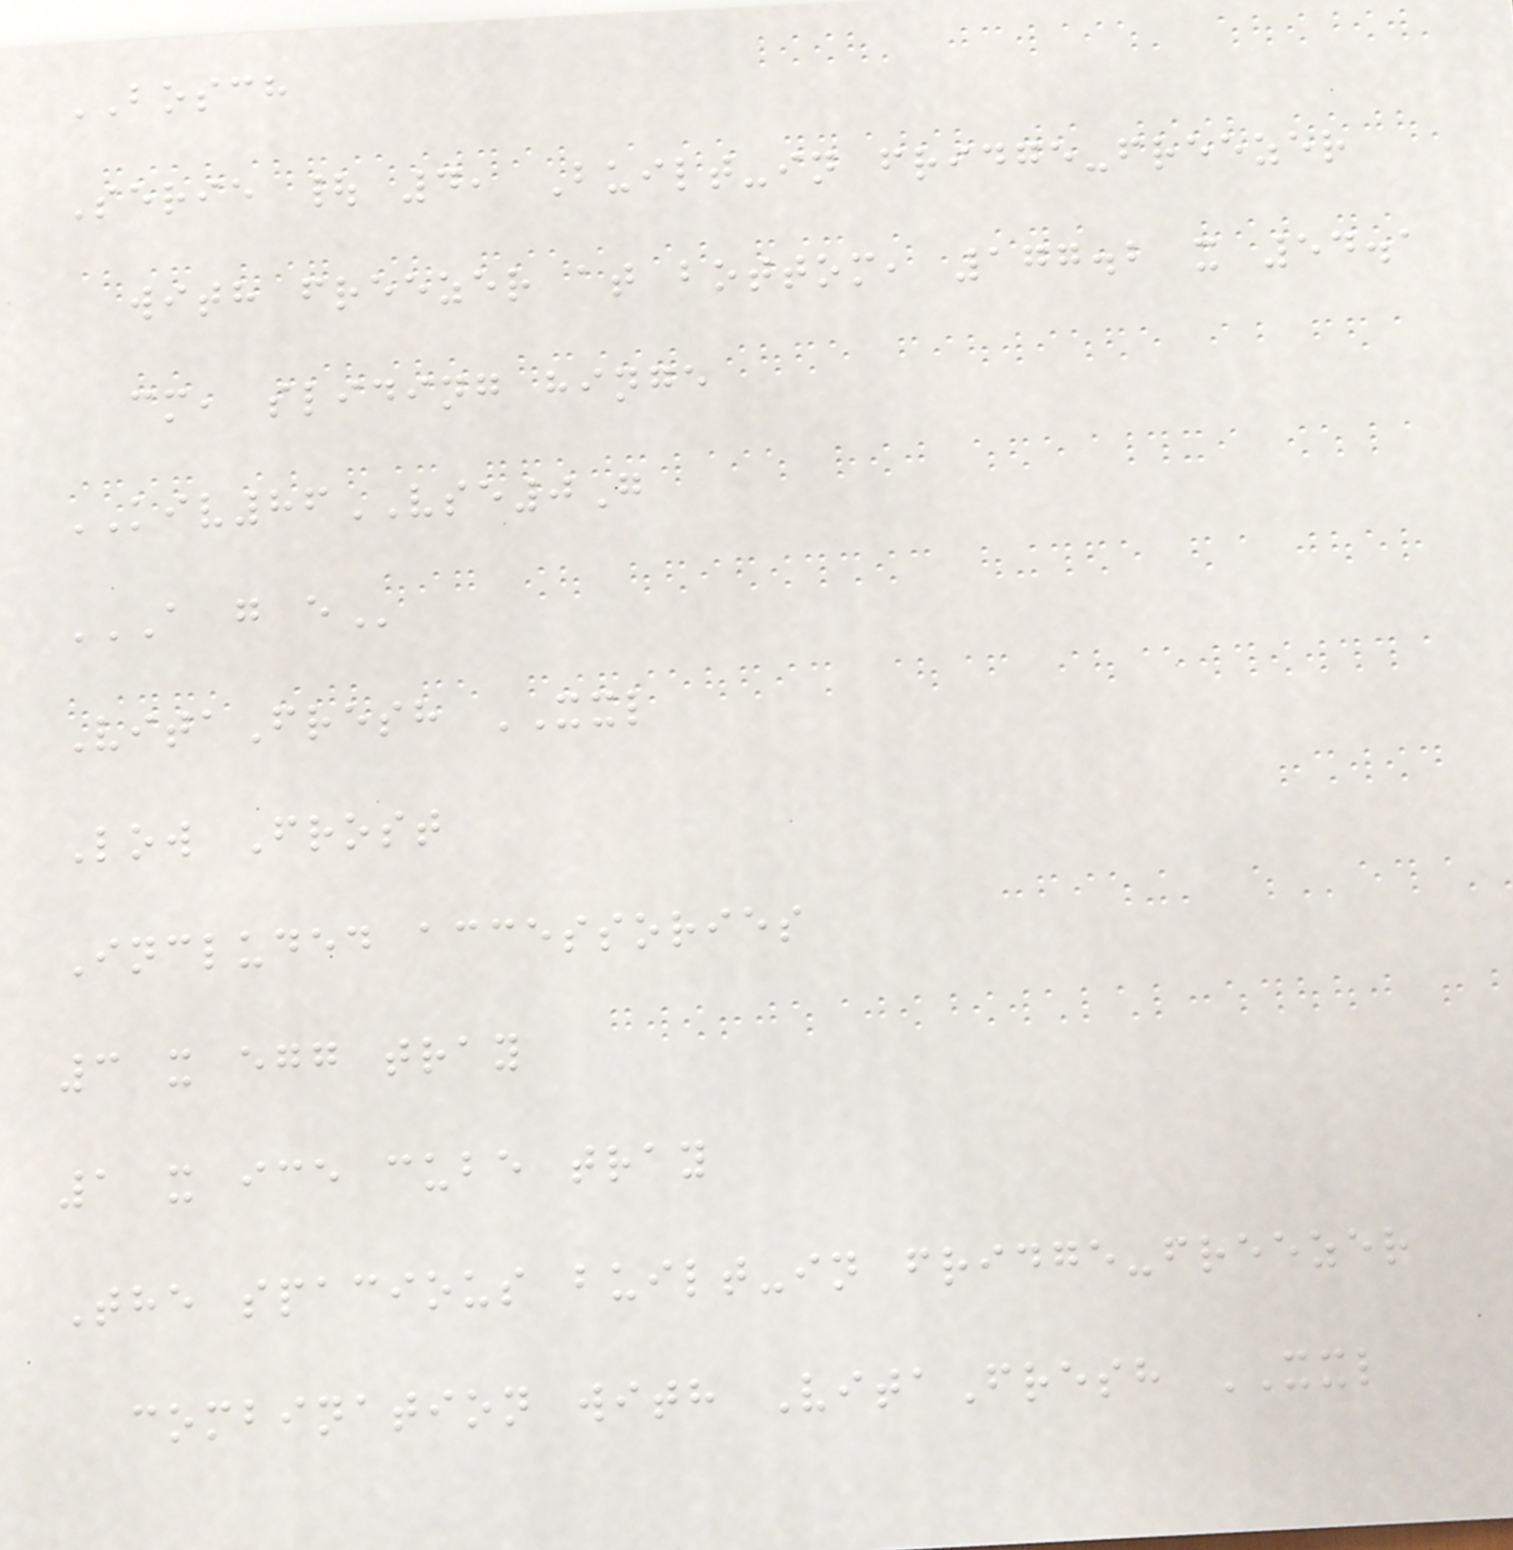BOSCH
Serie | 4, Built-in fridge-freezer
with freezer at bottom, 177.2 x 54.1
cm, sliding hinge
KIV86VSE0G
A G E
VitaFresh XXL
Low Frost
Included accessories
3 x egg tray
1 x ice cube tray
The spacious built-in fridge-freezer
combination with VitaFresh XXL
